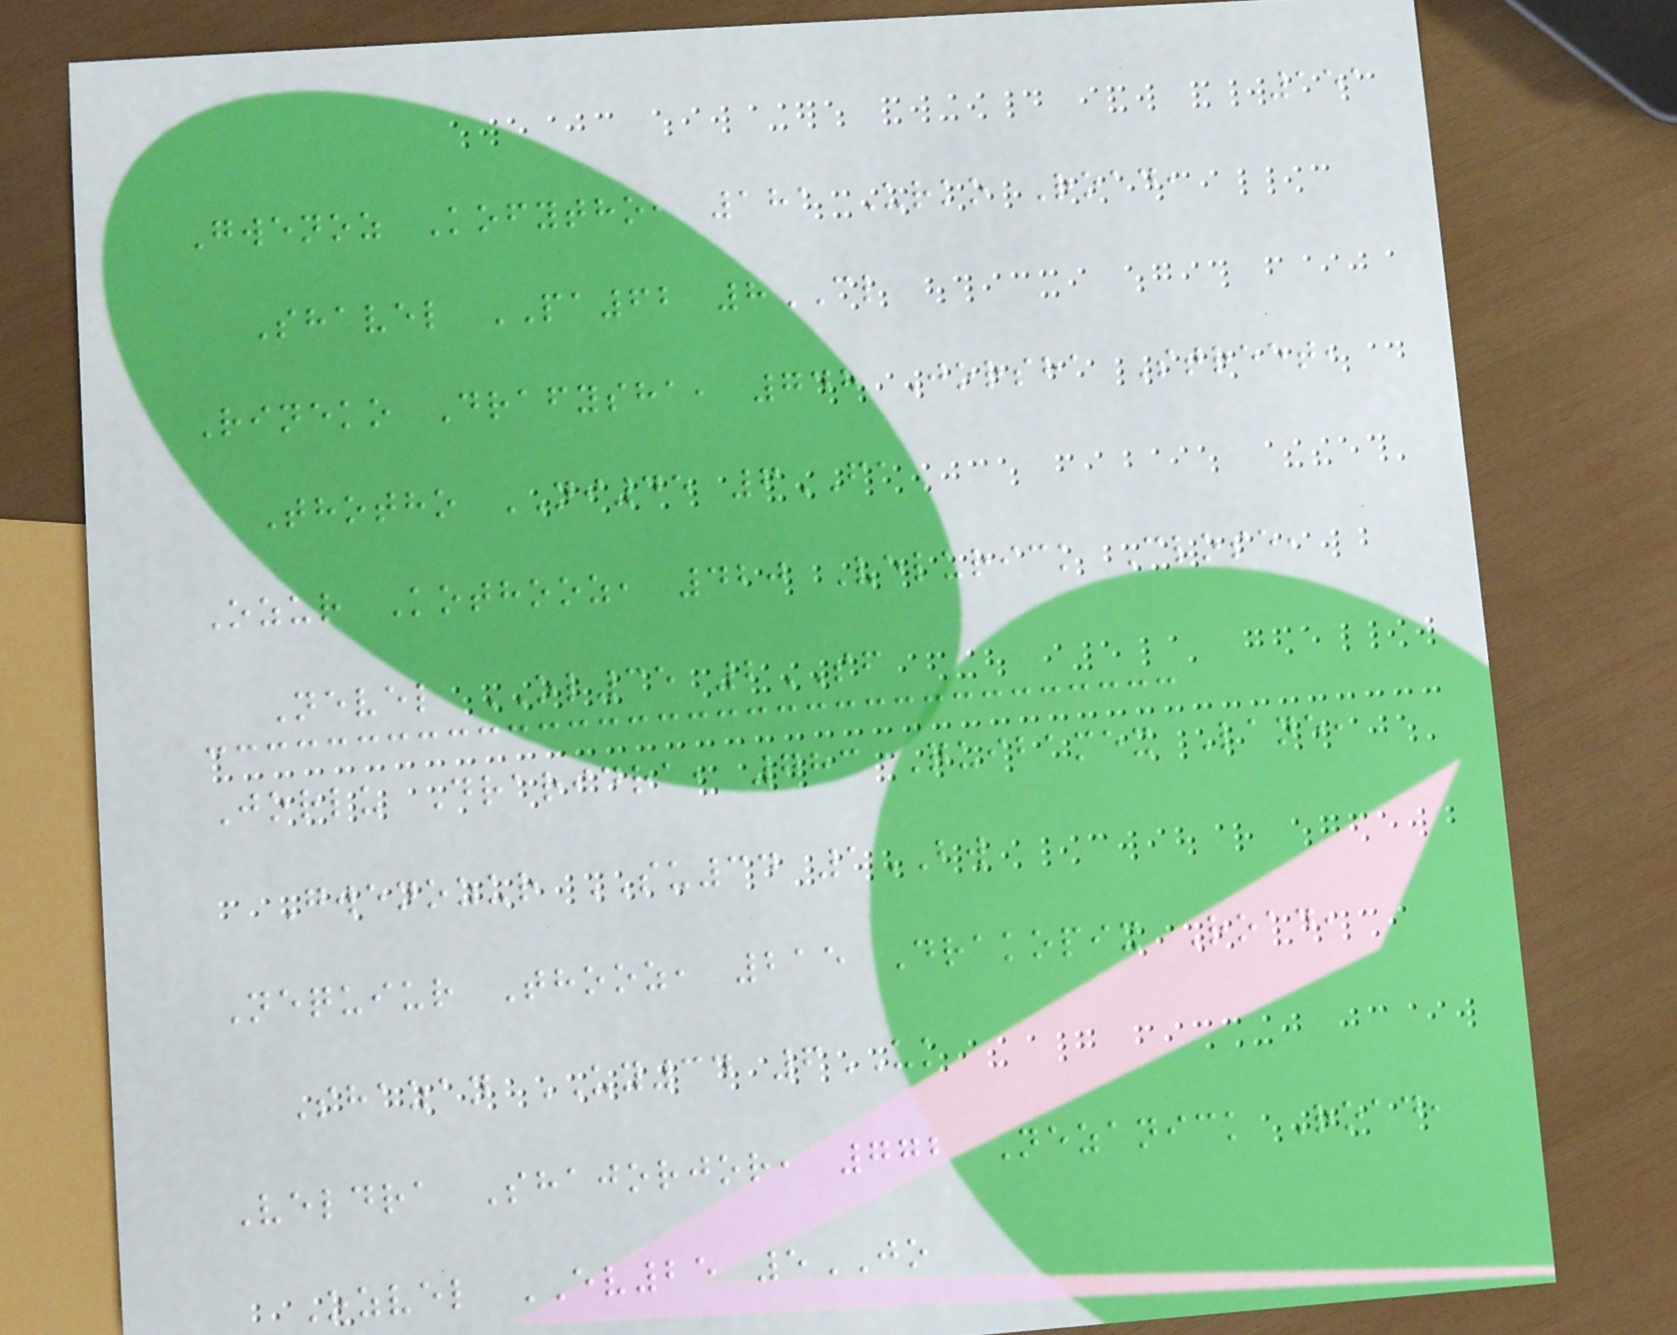151
Gwenoz Kofytho, 181 Urko Road,
Shavel PA62 8CL
Rineko Drafysha, 748 Jorsha Street,
Thotho NI45 6FA
Ozur Kothooz, 420 Velurick Close,
Nevel OL35 2SF
Jorlu Draridra, 783 Quibamex Lane,
Gwenozur SU34 1BW
Nequiur Thooz, 215 Drakopix Road,
Shazan UY34 6UK
Veldra Shajorjor, 772 Nezanick Road,
Ozvel EV25 5JO
